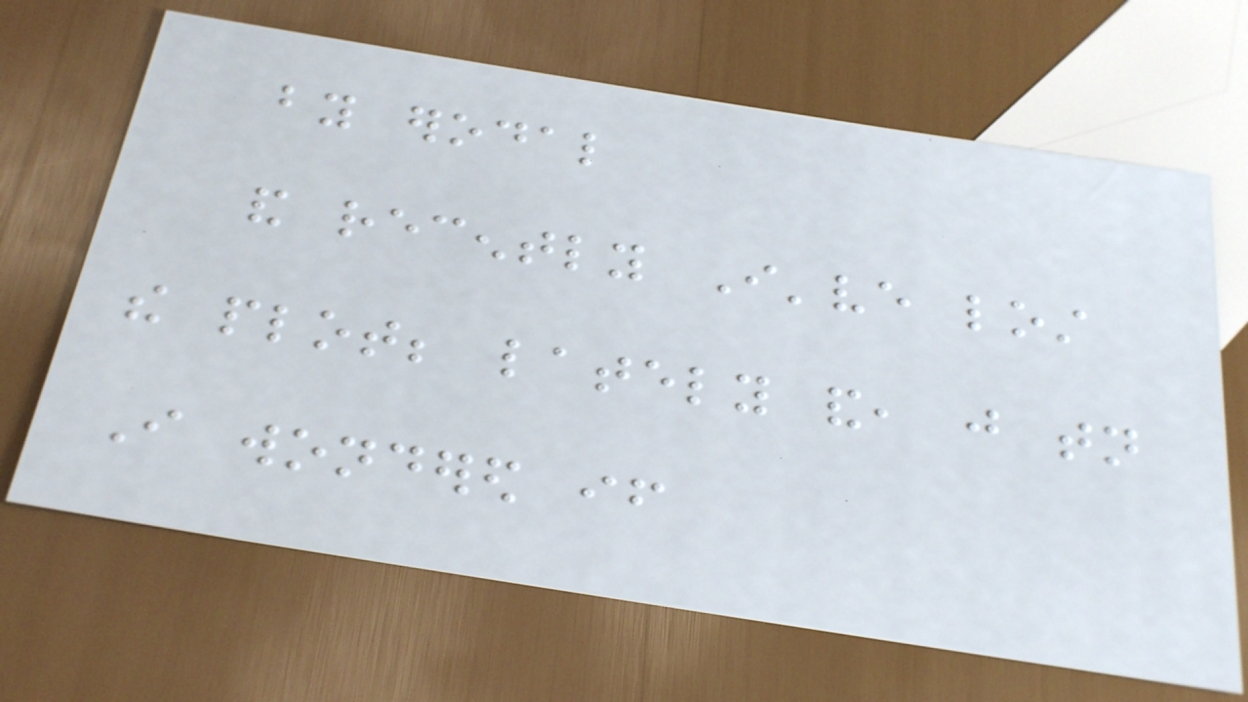by erodal
and recently I've lost
the plot; lately and, just tonight
I wondered if
